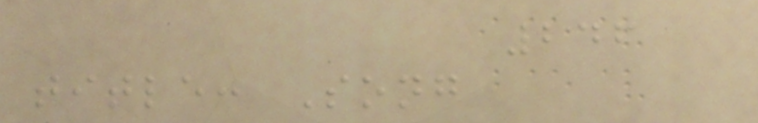246
title: Song
